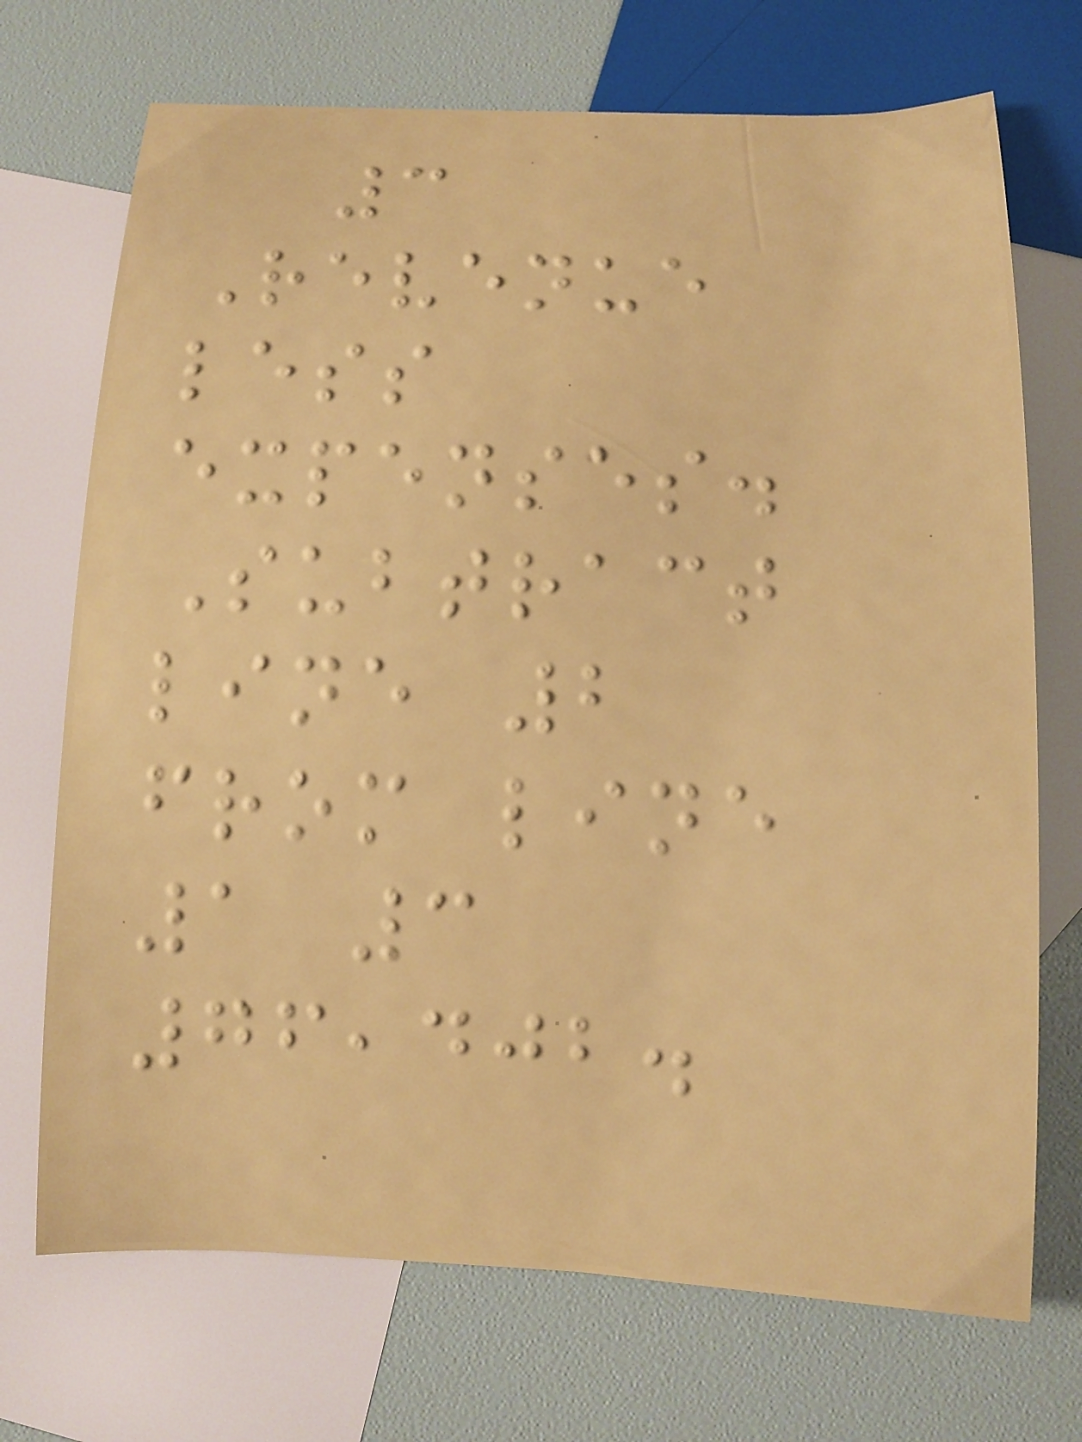3
Revenue
less
expenses.
Subtract
line 2
from line
1 3
76,402.
